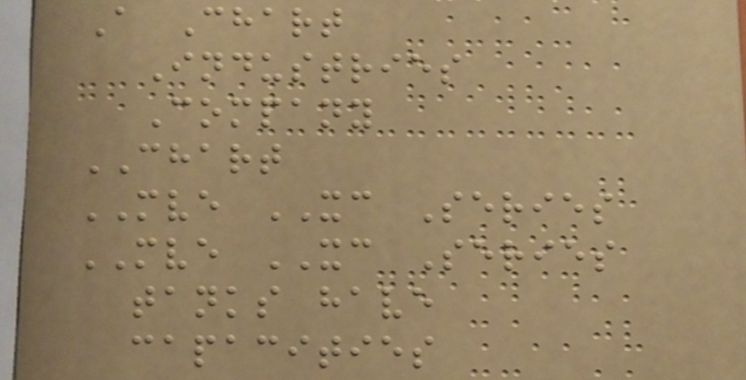A Chart
Industries
Company
CHART
MVE XC Series
MVE XC Series
tanks have
capacities
